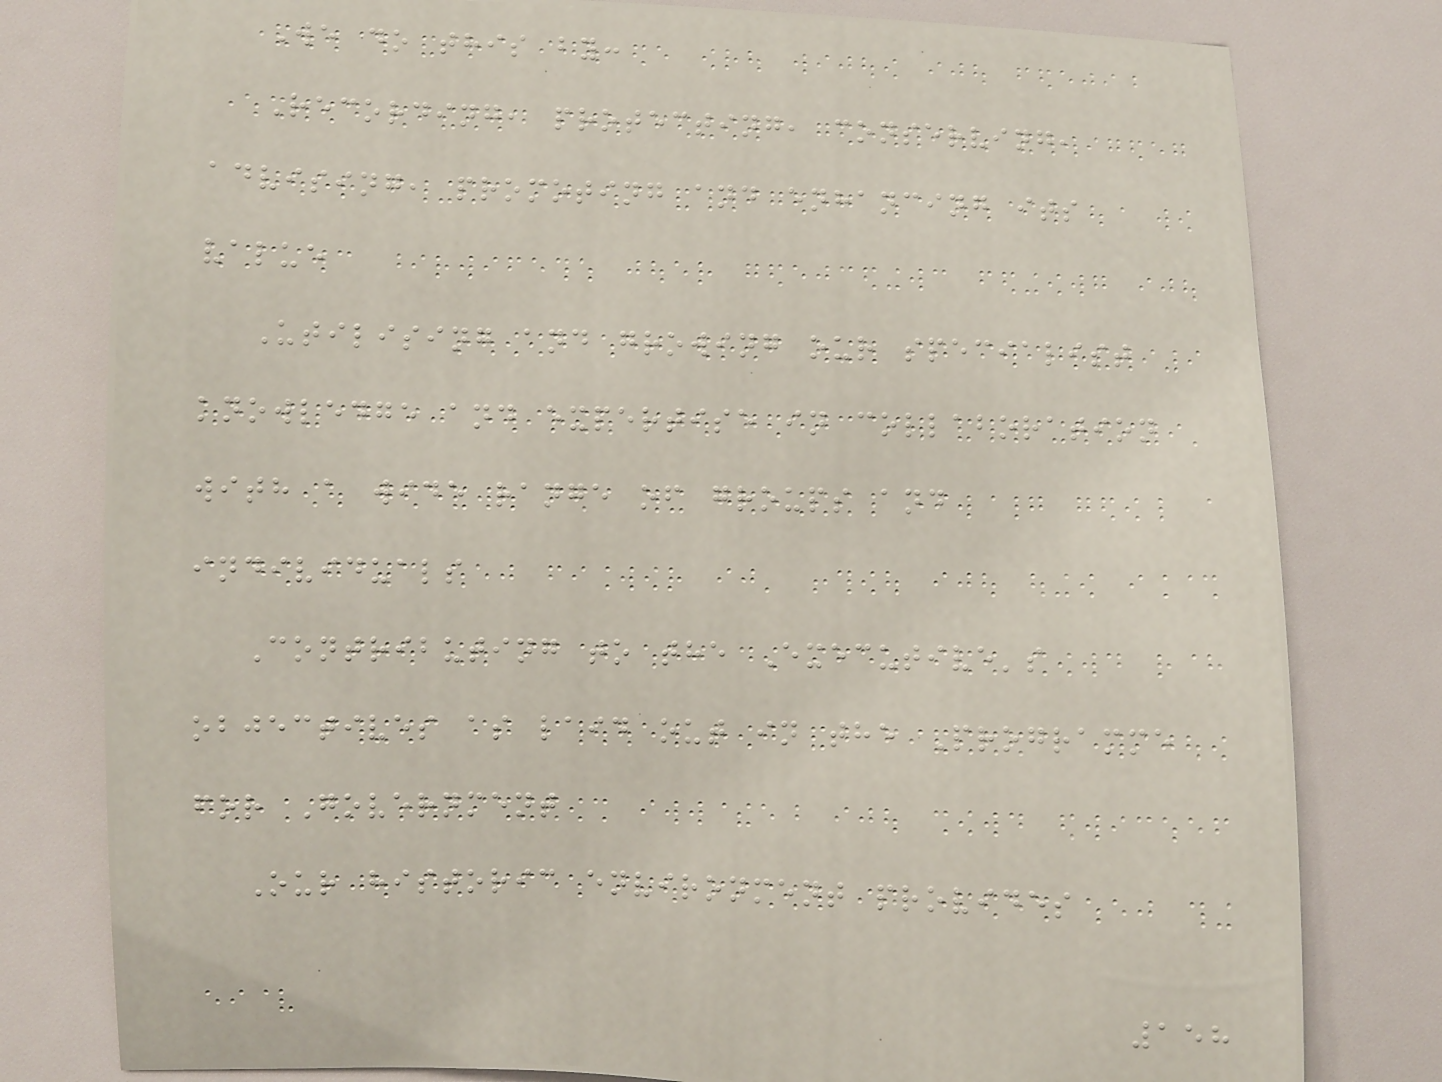We do this by:
Recording, protecting, conserving,
advising, promoting and enhancing its
value
Utilising and growing our specialist
knowledge and expertise in collaboration
with a wide range of groups and
individuals
Contributing to the Executive's
objectives as laid out in the Programme
for Government
Our historic environment provides
158
